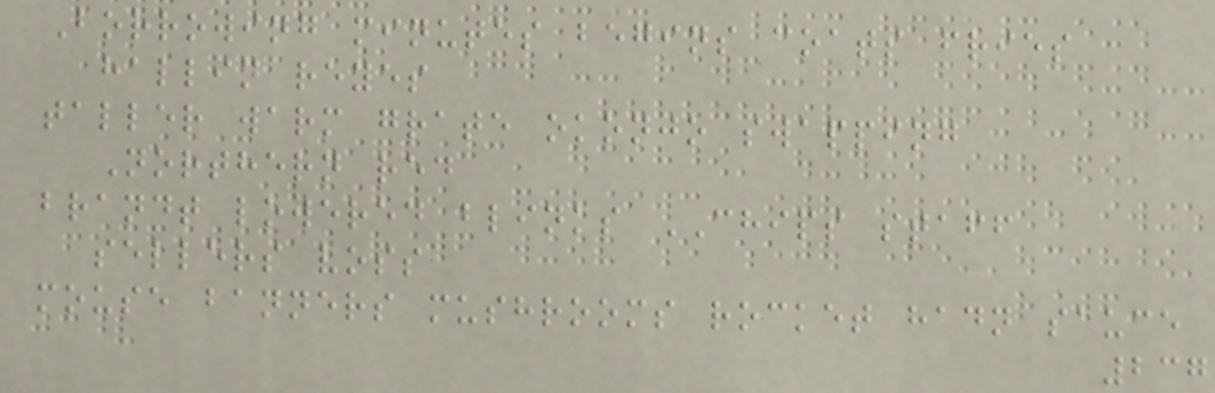Borrowing minutes begins coats fries
hallin reyes
taller warm grate okonjo swapping
Northern red
brandt lowered blinks CHIPS staff
sellers voss
mouse banners mushrooms rocket hadn sauce
237
